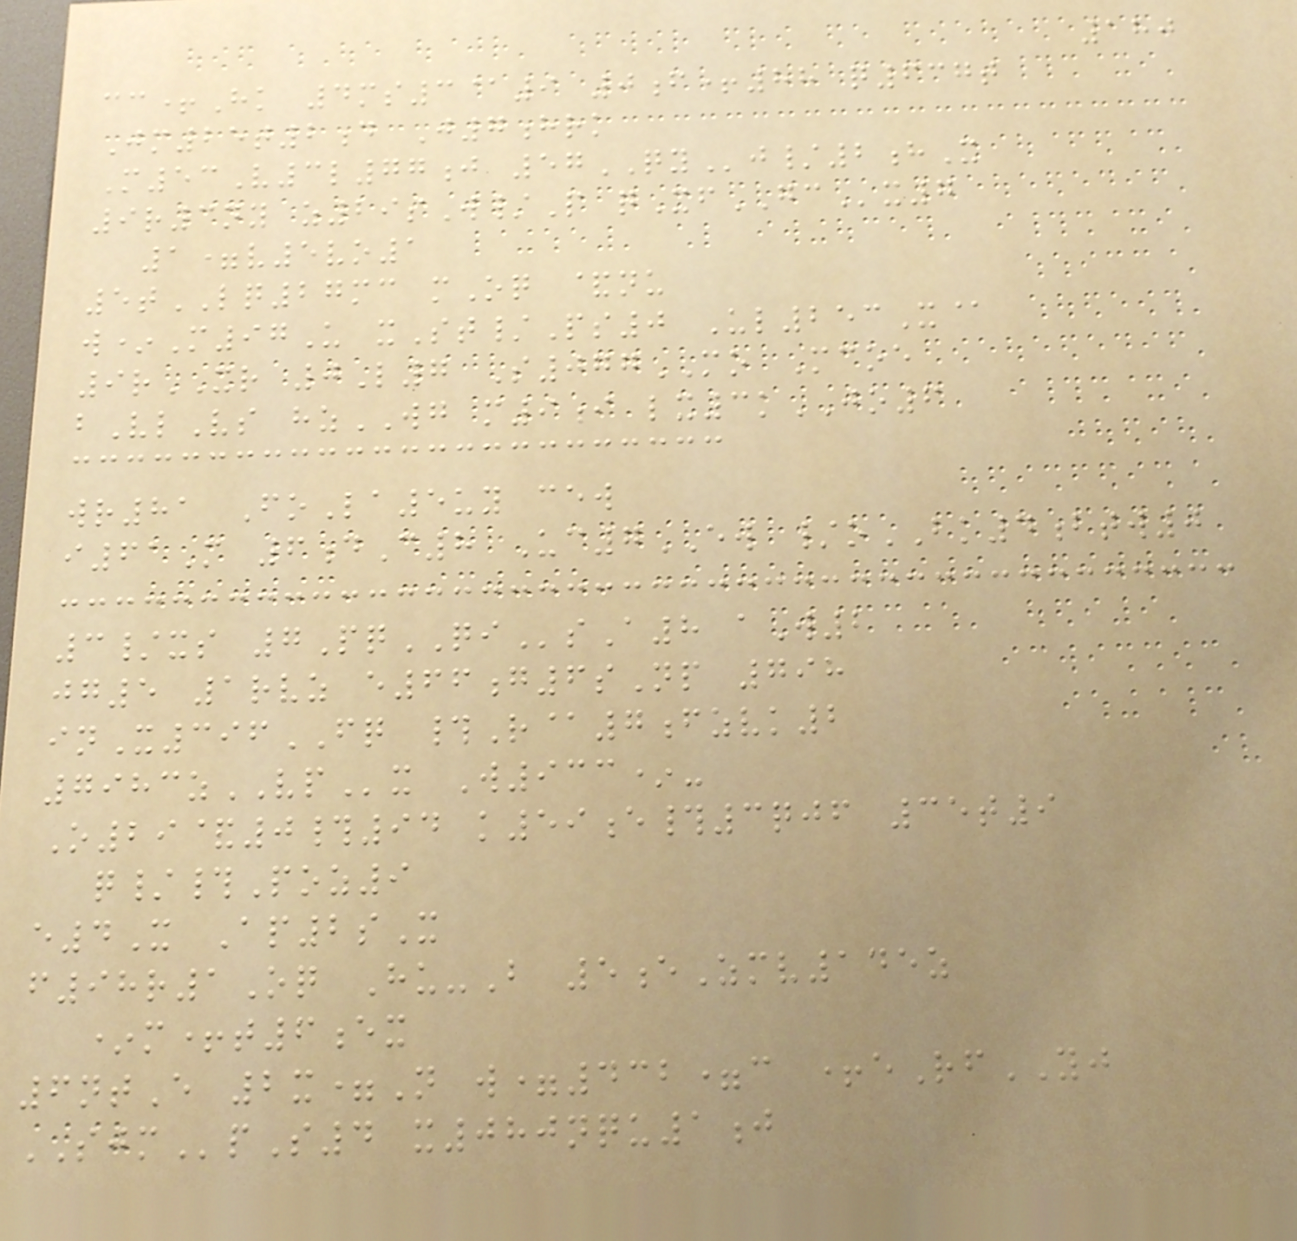180
cc+Hk 4ms3@9 0f+88 q637t
Jm25t2d J7hrk
M53V3l77j 57QYj/2hX
9r3ny z29sW/P qXfGCx7
1=v5vo1
5tLQ27mc mOq &nu
w*M97U xSt/Ps0 Ul253X@
9rXR 0L7 S077MO Mcoe
bVlVs hzWG m9i lx3kJO6
wr81 FoLa5uy cew
i61M 6dC8 Uc7EW /oBK4btw0
3/xs 7PqQIsA8 aW2
jg5 1rvz e66g6sNp 798
inX396FQ #R@7fzvk2
7983zVPx W933*-
O29&0#94 k59e#3qjf 35t9
q/#Poz9
e4X Ap2sX
f98r1Oq Hu-B 5eZmv145z
*m+t6ex
6ntE 2x=N w=432=c +eRfYJ
SJMpS4 x080nqu1j
